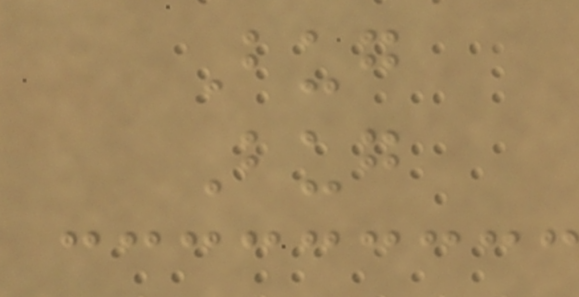Bug
Bug
